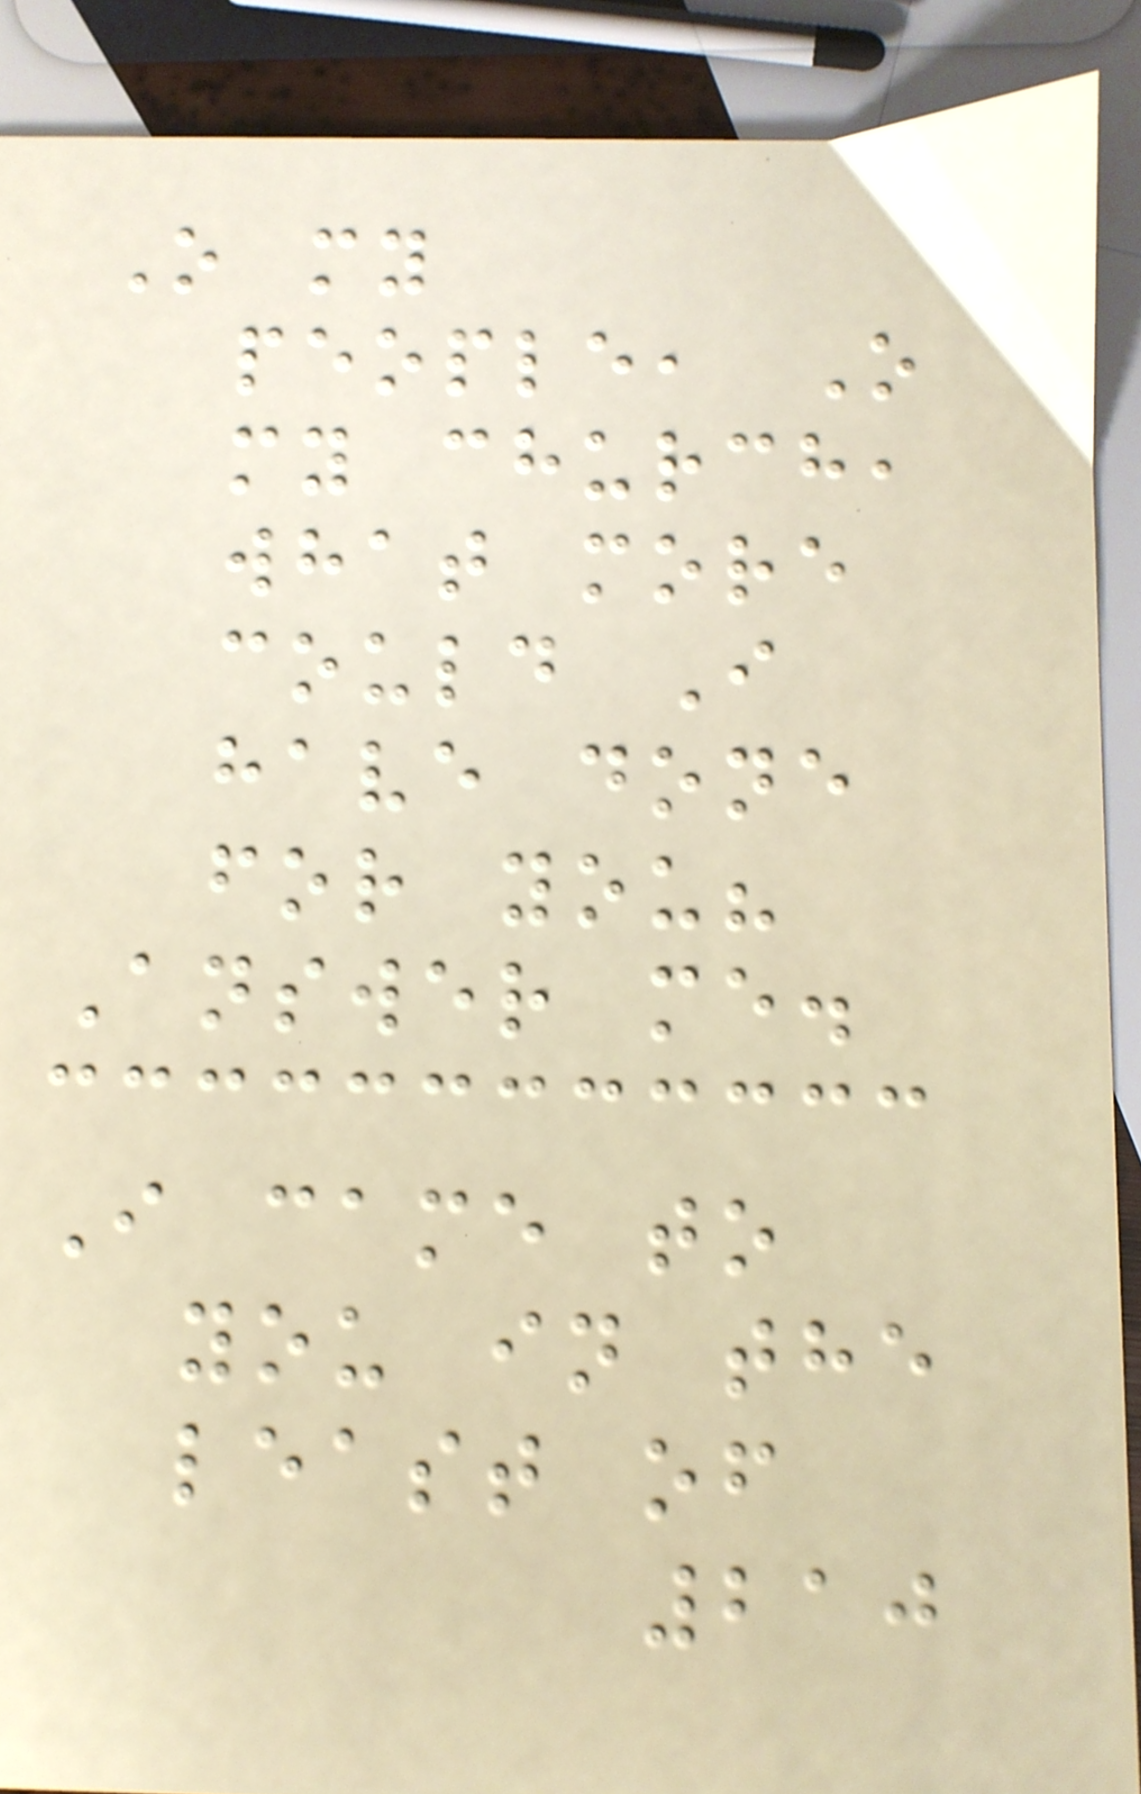O my
people, O
my church,
what more
could I
have done
for you?
Answer me.
I came to
you in the
least of
210
